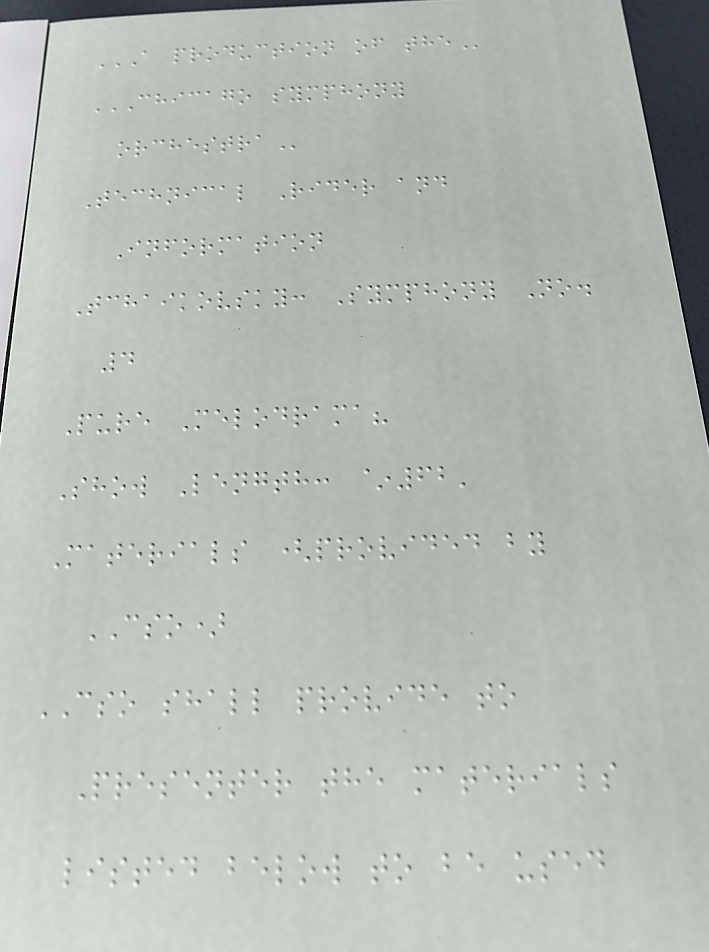A PRODUCTION OF THE
CHICAGO SYMPHONY
ORCHESTRA
Technical Rider and
Information
Tchaikovsky: Symphony No.
4
Pure Melodrama?
Show Length: ~62'
Materials (provided by
CSO)
CSO shall provide to
Presenter the materials
listed below to be used
